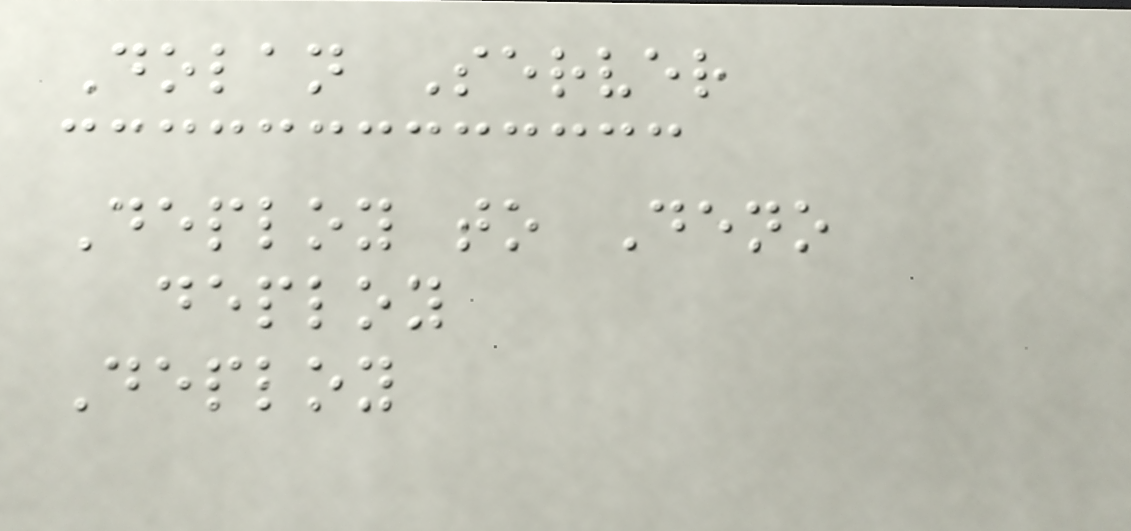Dolan Server
Deploy to Deno
deploy
Deploy
